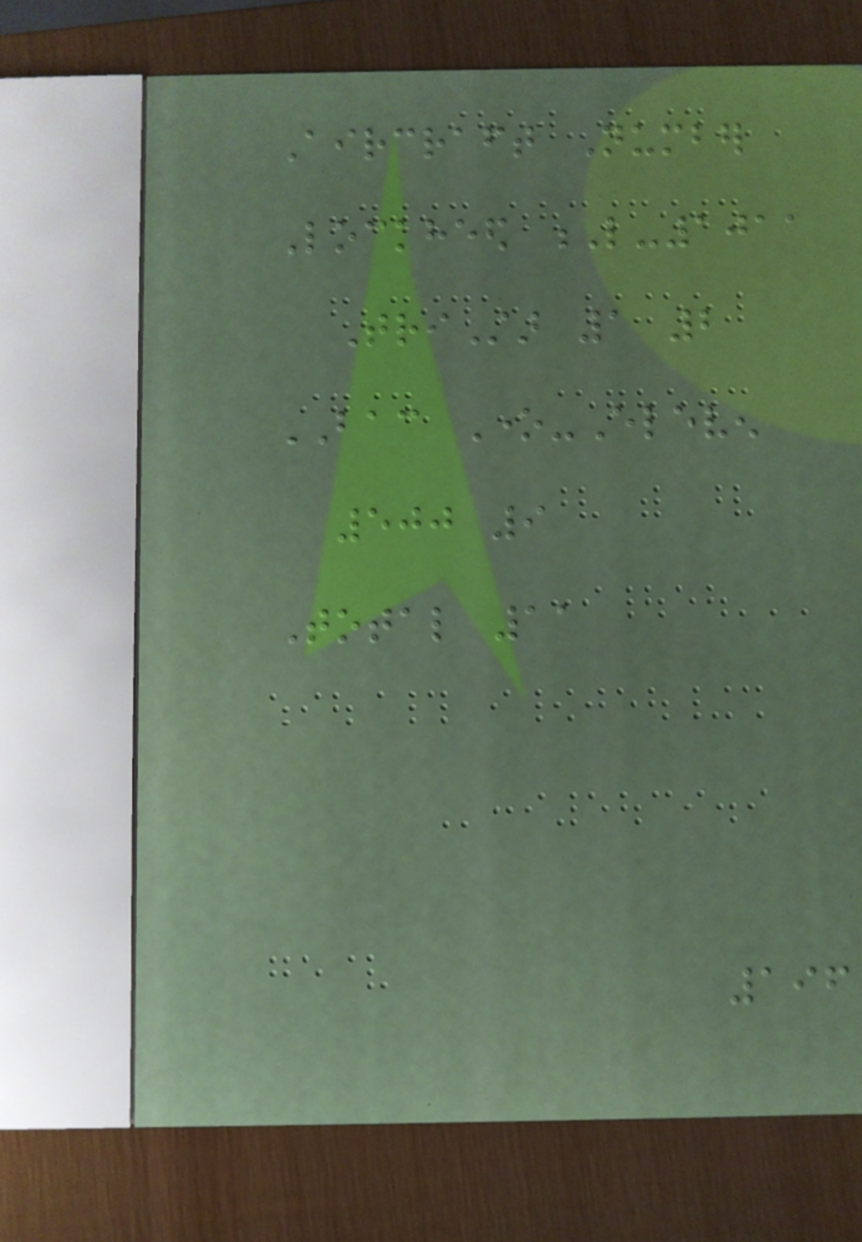Aircraft Number
Lockheed L-1011
TriStar 1 2
BAC One-Eleven
500 9
Total 11
196
